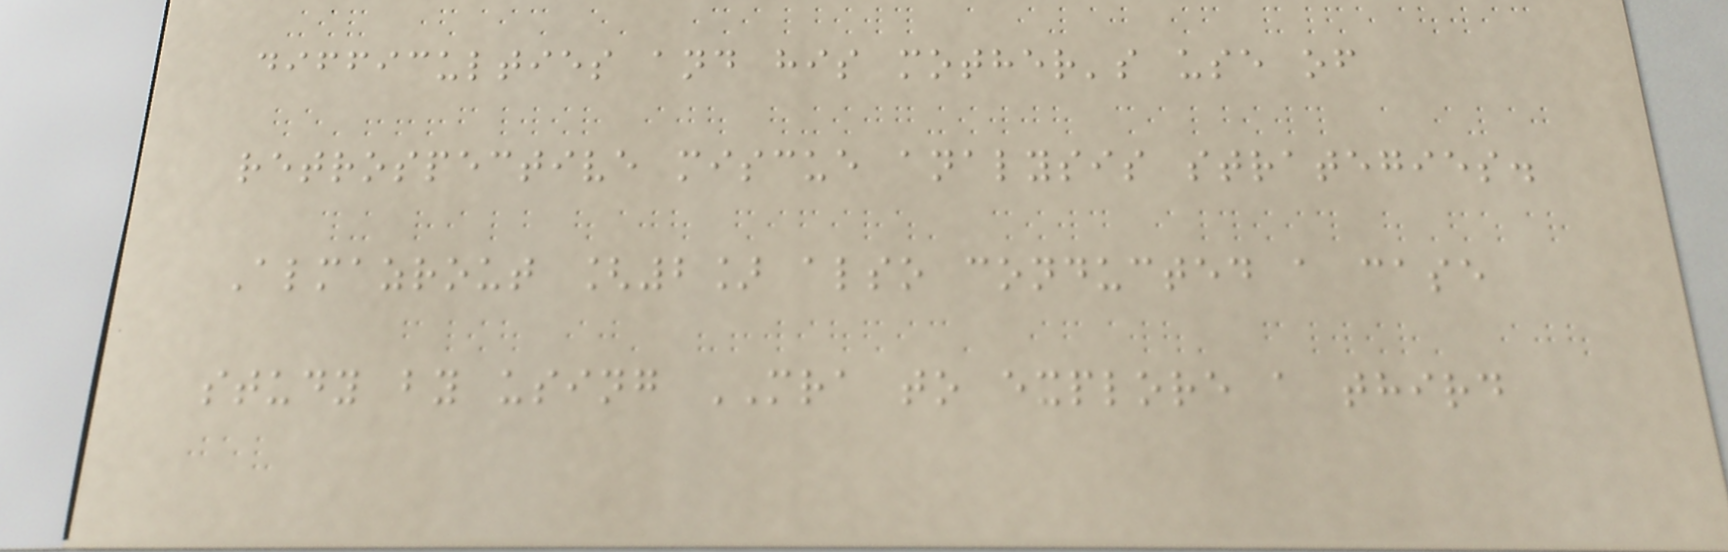difficulties and his mother's use of
retrospective miscue analysis strategies.
Almazrout [2] also conducted a case
study by using MRA to explore a third
